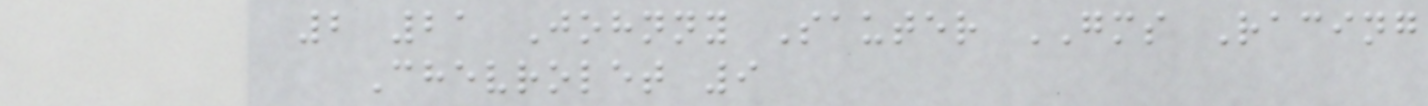2 21 Johnny Sauter GMS Racing
Chevrolet 9
